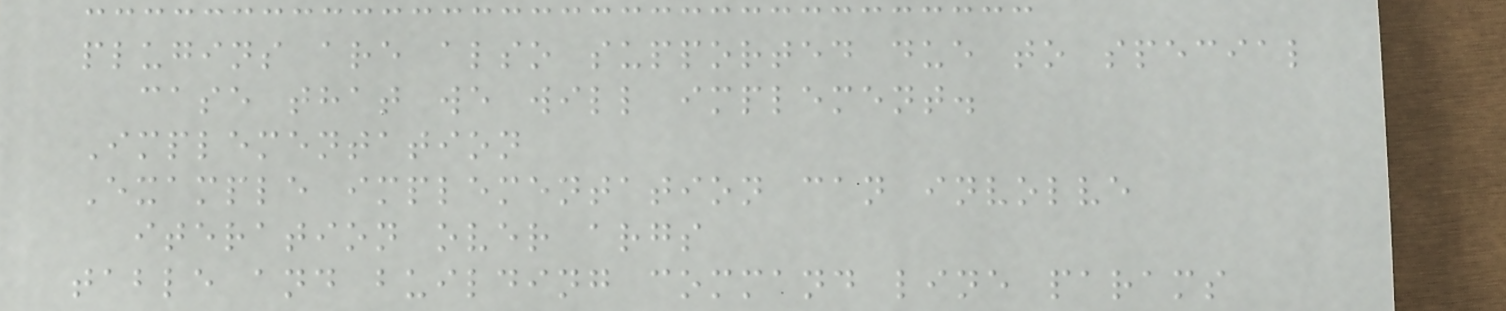plugins are also supported due to special
case that we will implement.
Implementation
Example implementation can involve
iteration over args
table and building command line params
